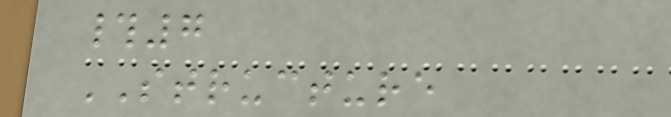#7
STRUCTURE
